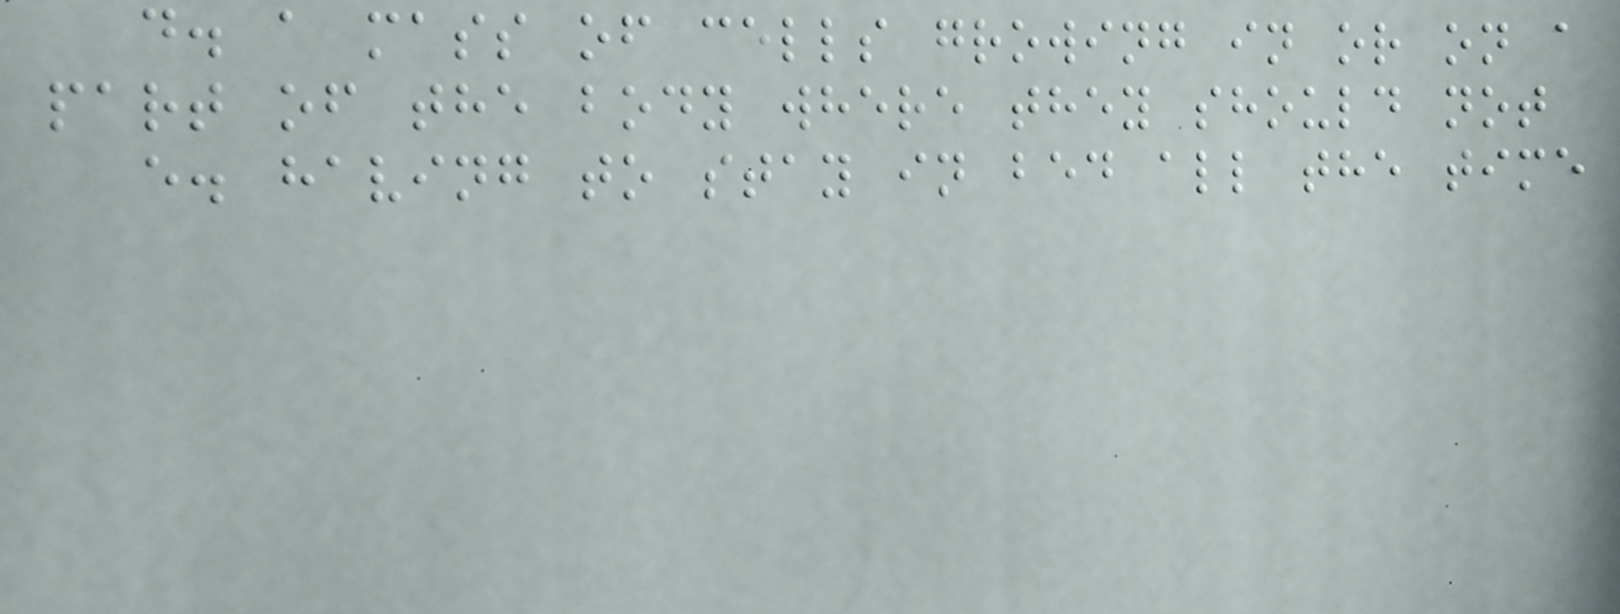d. a mass of cells growing in or on a
part of the body where they should not
e. having to stay in bed all the time
